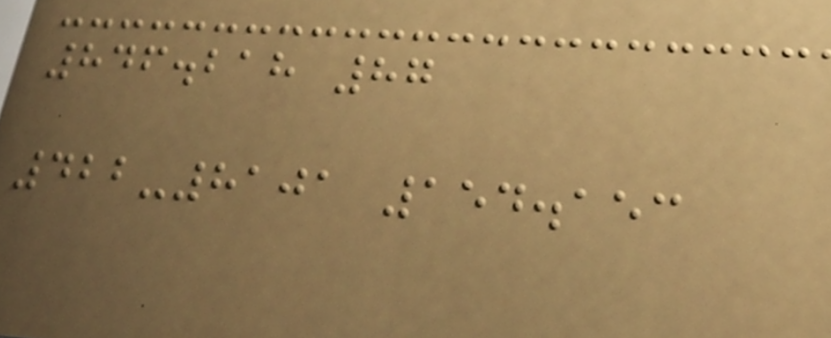846.218 87
422-8101 154.153
